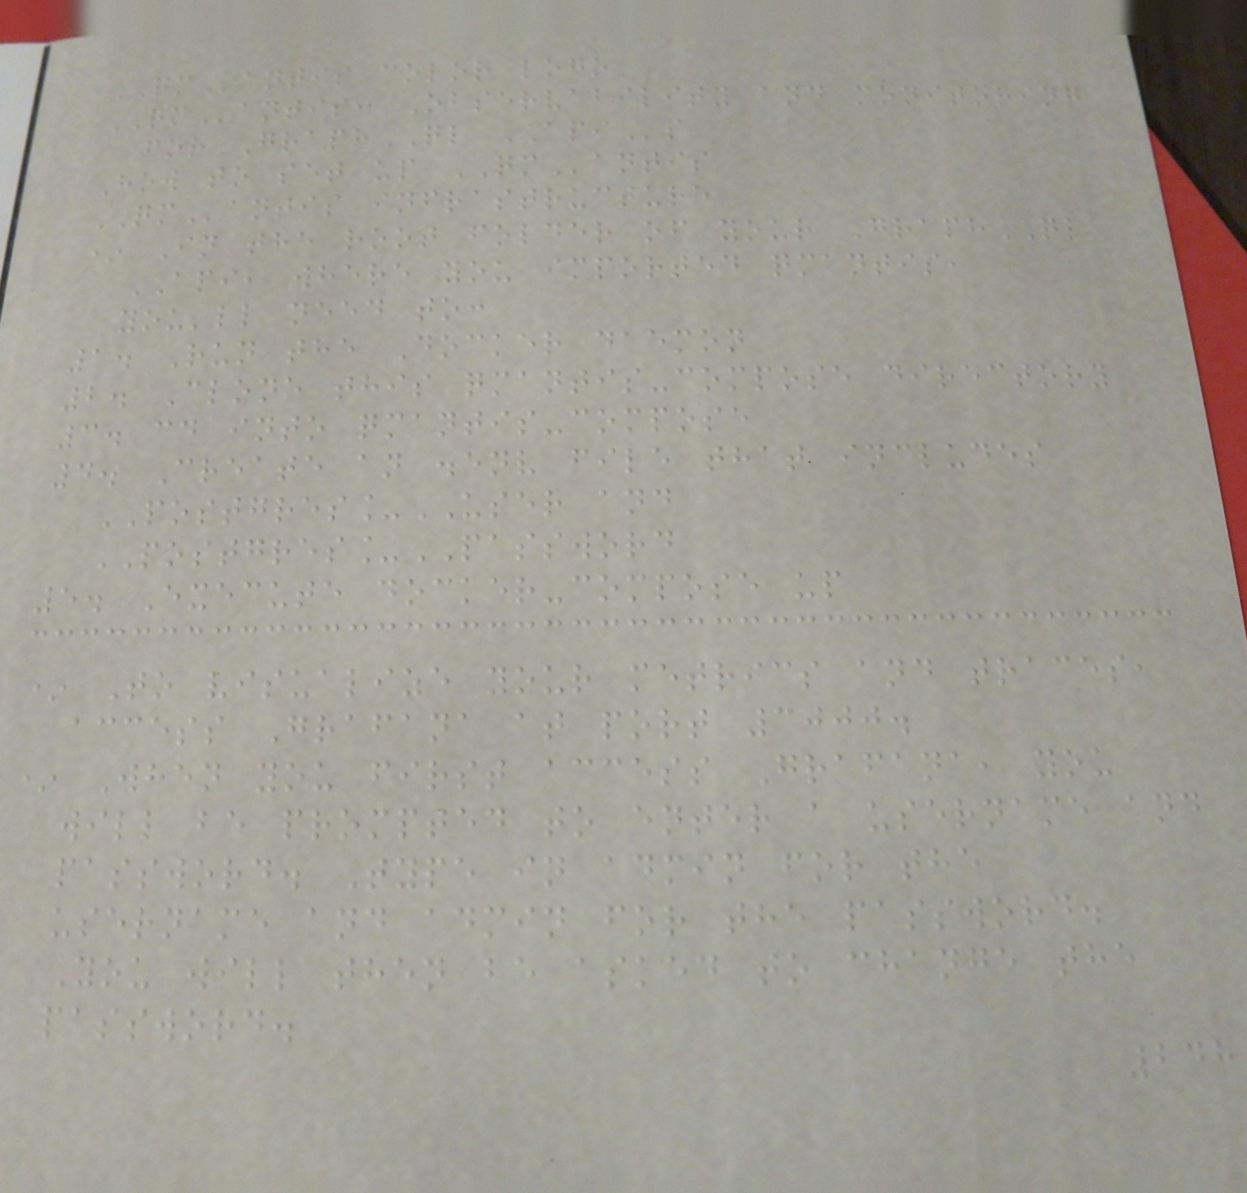QMantis color logo
QMantis: Observability and monitoring
for GraphQL APIs
How to set up QMantis
QMantis infrastructure
* In the root folder of your GraphQL
API, where you imported qmantis,
you'll need to:
1. Run the Docker daemon
2. Clone this qmantis-compose directory
3. cd into qmantis-compose
4. Create an .env file that includes
POSTGRES_USER and
POSTGRES_PASSWORD
5. Execute docker-compose up
* To visualize your metrics and traces,
access Grafana at port 3000.
* When you first access Grafana, you
will be prompted to enter a username and
password. Type in admin for the
username and admin for the password.
You will then be asked to change the
password.
248
